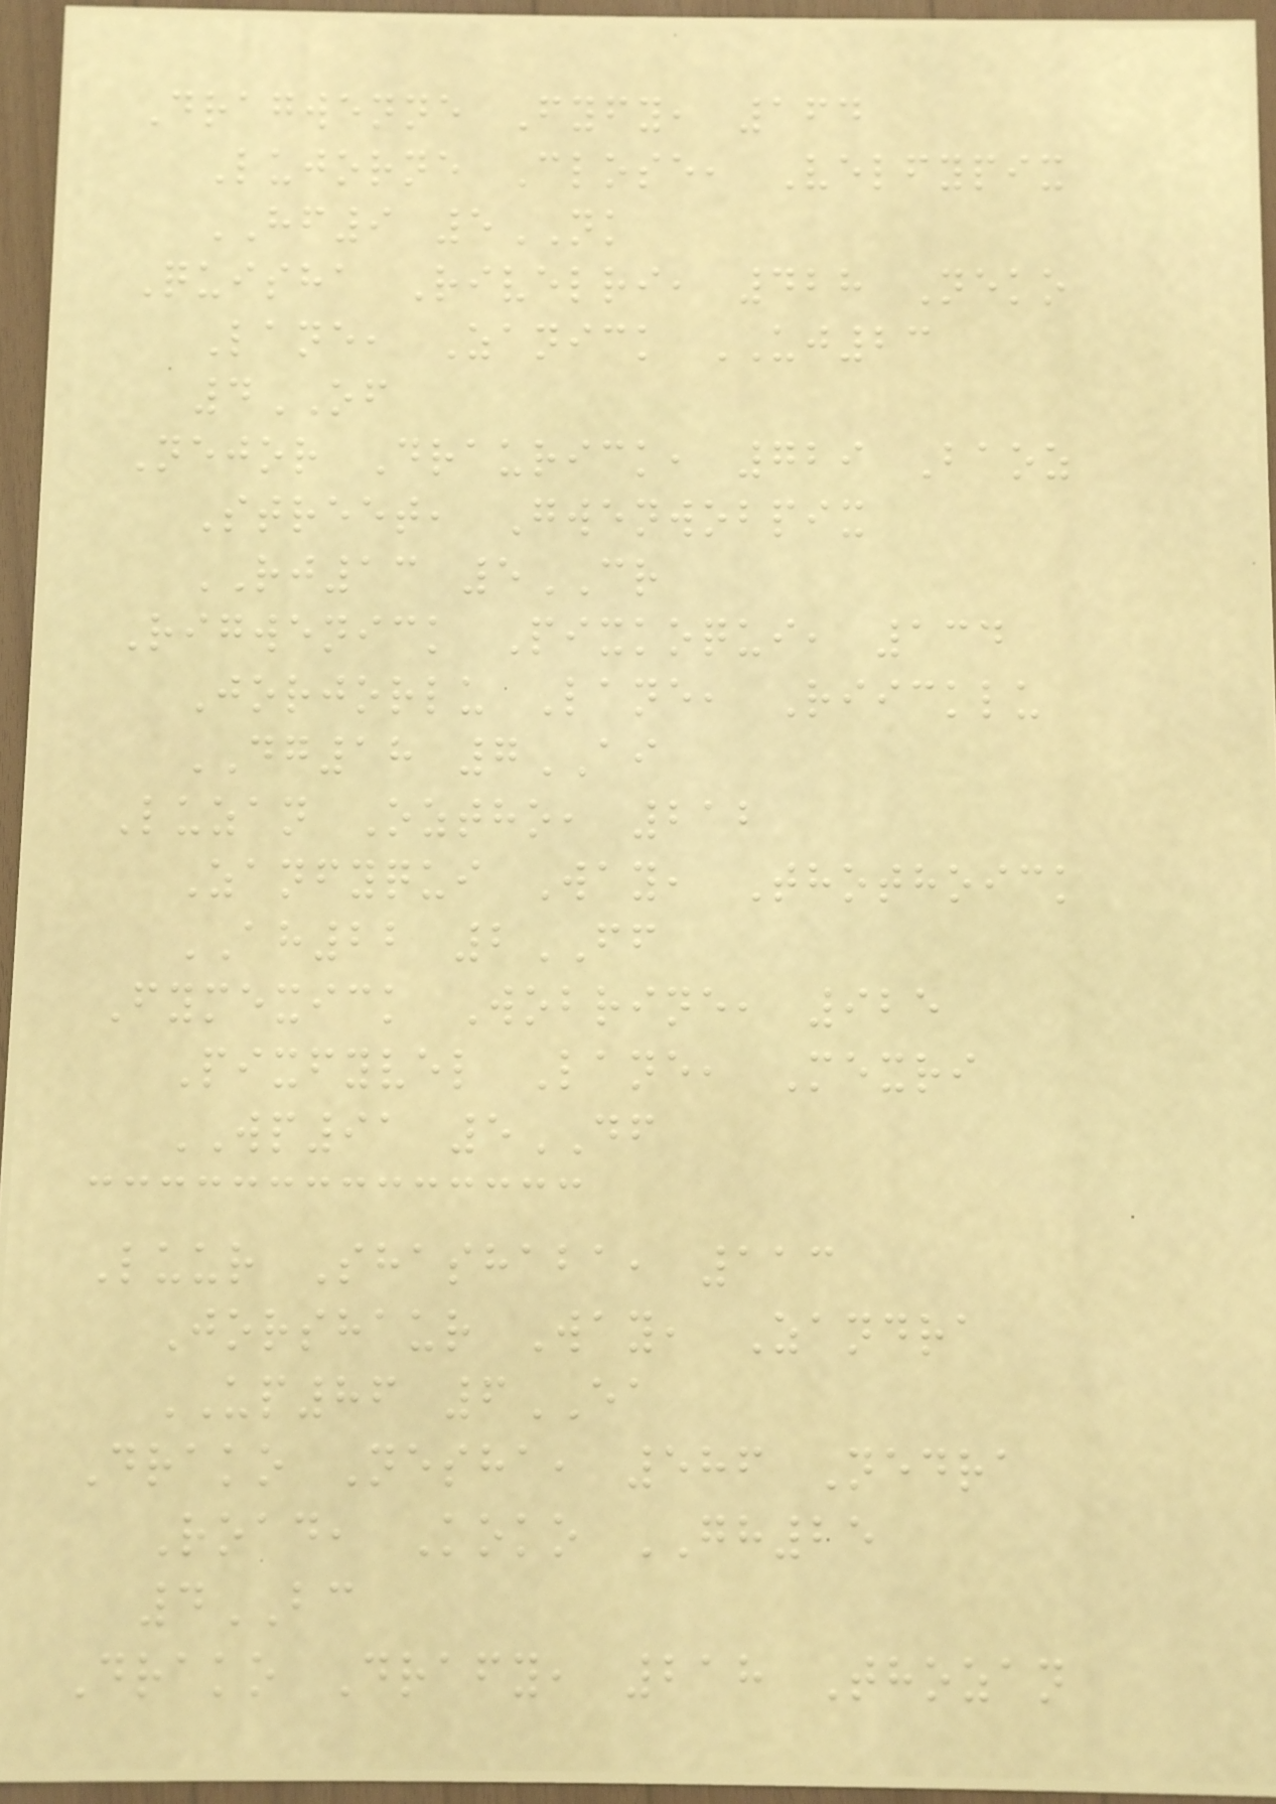Dragwenne Fyfy, 164
Lujorne Close, Velfypix
HF9 5NK
Quisha Rivelri, 428 Neko
Lane, Zanick UJ23
4OF
Nejor Draurick, 729 Baoz
Street, Gwenwobpix
RJ13 5CR
Rigwenick Pixkoqui, 134
Jorjorlu Lane, Riicklu
DG18 7AI
Luzan Oztho, 212
Zanfyqui Way, Thothoick
AH22 2FF
Fymexick Wobrine, 925
Pixfyvel Lane, Mexri
WP91 5DF
Luur Shashaba, 113
Jorshaur Way, Zandra
UP86 6EA
Drako Nesha, 586 Nedra
Road, Koko GH25
4BC
Drako Drafy, 218 Thozan
